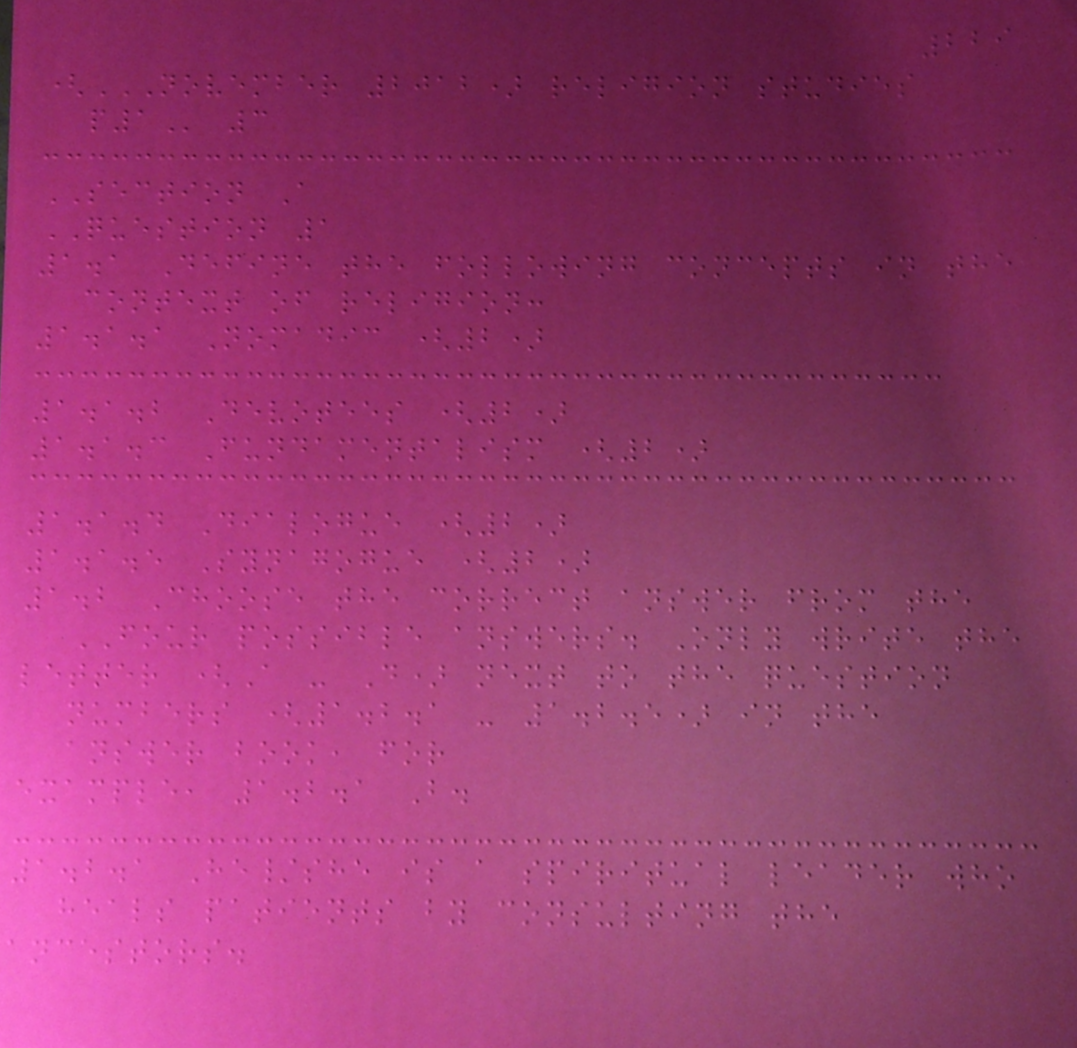229
(NOVEMBER 2012) RELIGION STUDIES
P1 3
SECTION A
QUESTION 1
1.1 Define the following concepts in the
context of religion:
1.1.1 Nomadic (2)
1.1.2 Devotees (2)
1.1.3 Fundamentalism (2)
1.1.4 Dialogue (2)
1.1.5 Synagogue (2)
1.2 Choose the correct answer from the
FOUR possible answers. Only write the
letter (A - D) next to the question
numbers (1.2.1 - 1.2.5) in the
answer book, for
example, 1.2.1 B.
1.2.1 He/she is a spiritual leader who
heals patients by consulting the
ancestors.
